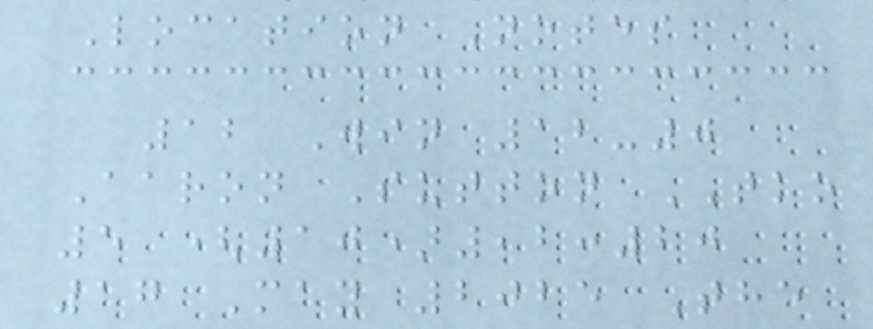Location Notes
12 Win 12-0
Aaron Sutton TKO
5 (10),2:20
17 May 2025 The
